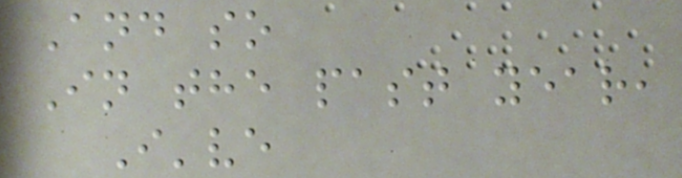And so
In the past year,
I've
